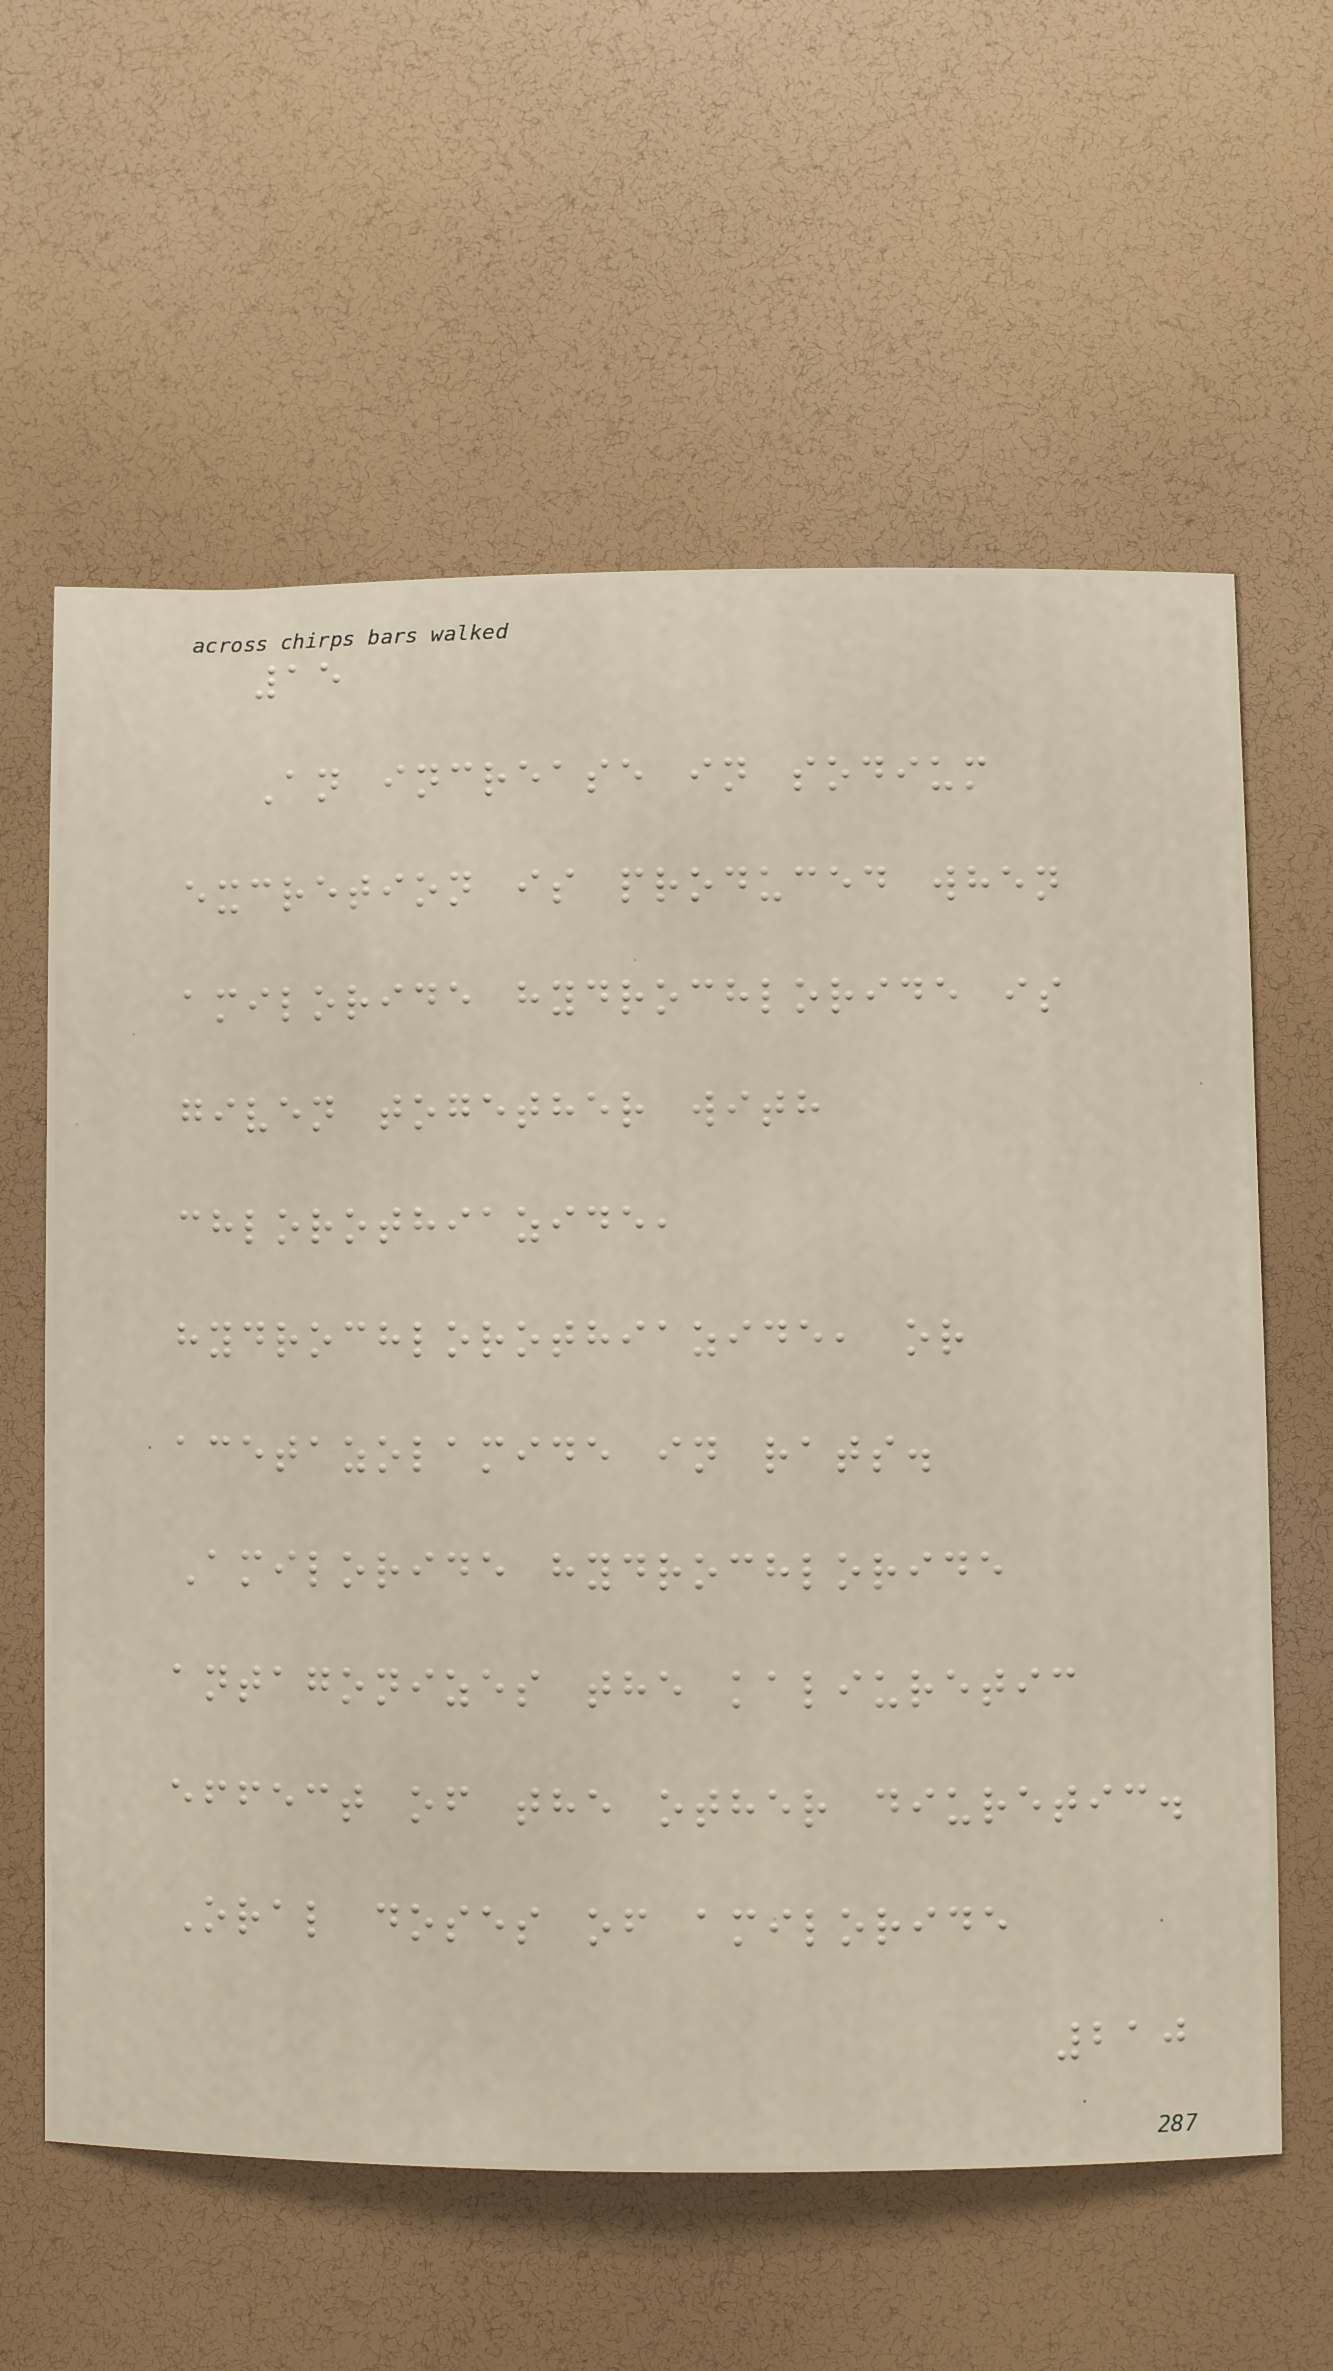15
An increase in sodium
excretion is produced when
amiloride hydrochloride is
given together with
chlorothiazide,
hydrochlorothiazide, or
acetazolamide in rats.
Amiloride hydrochloride
antagonizes the kaliuretic
effect of the other diuretic.
Oral doses of amiloride
210
